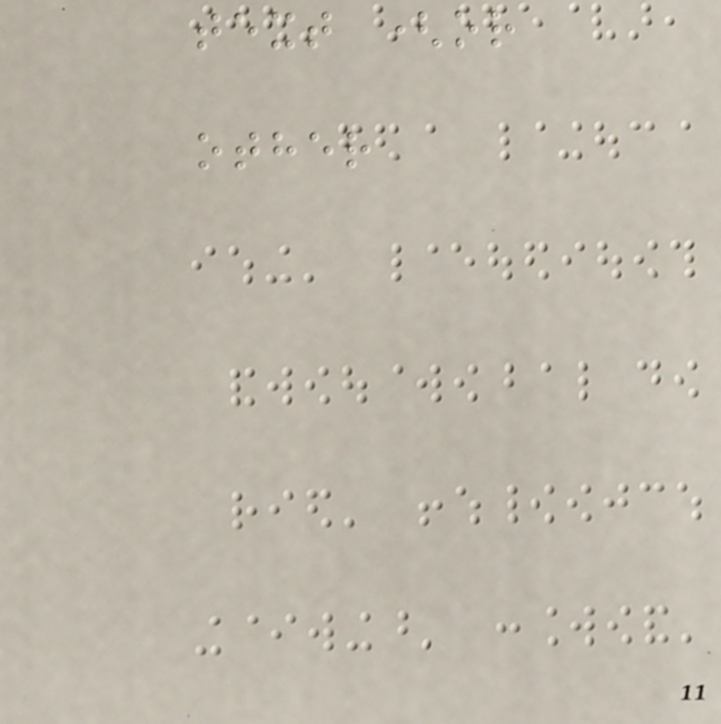text (or
other
